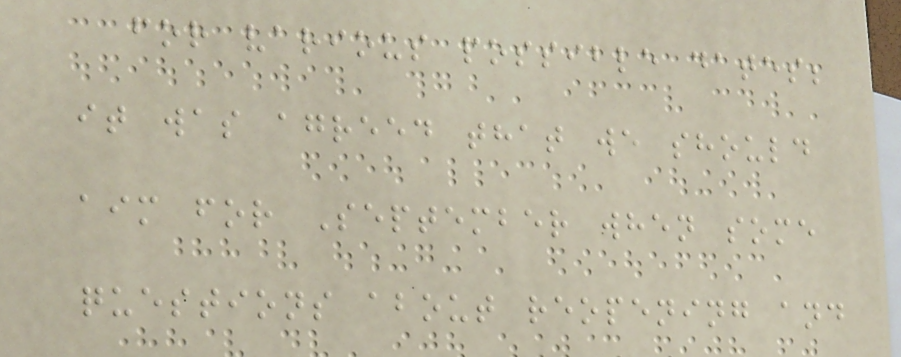for various possible dates;
it was agreed that we should
aim for September when some
questions about reopening and
